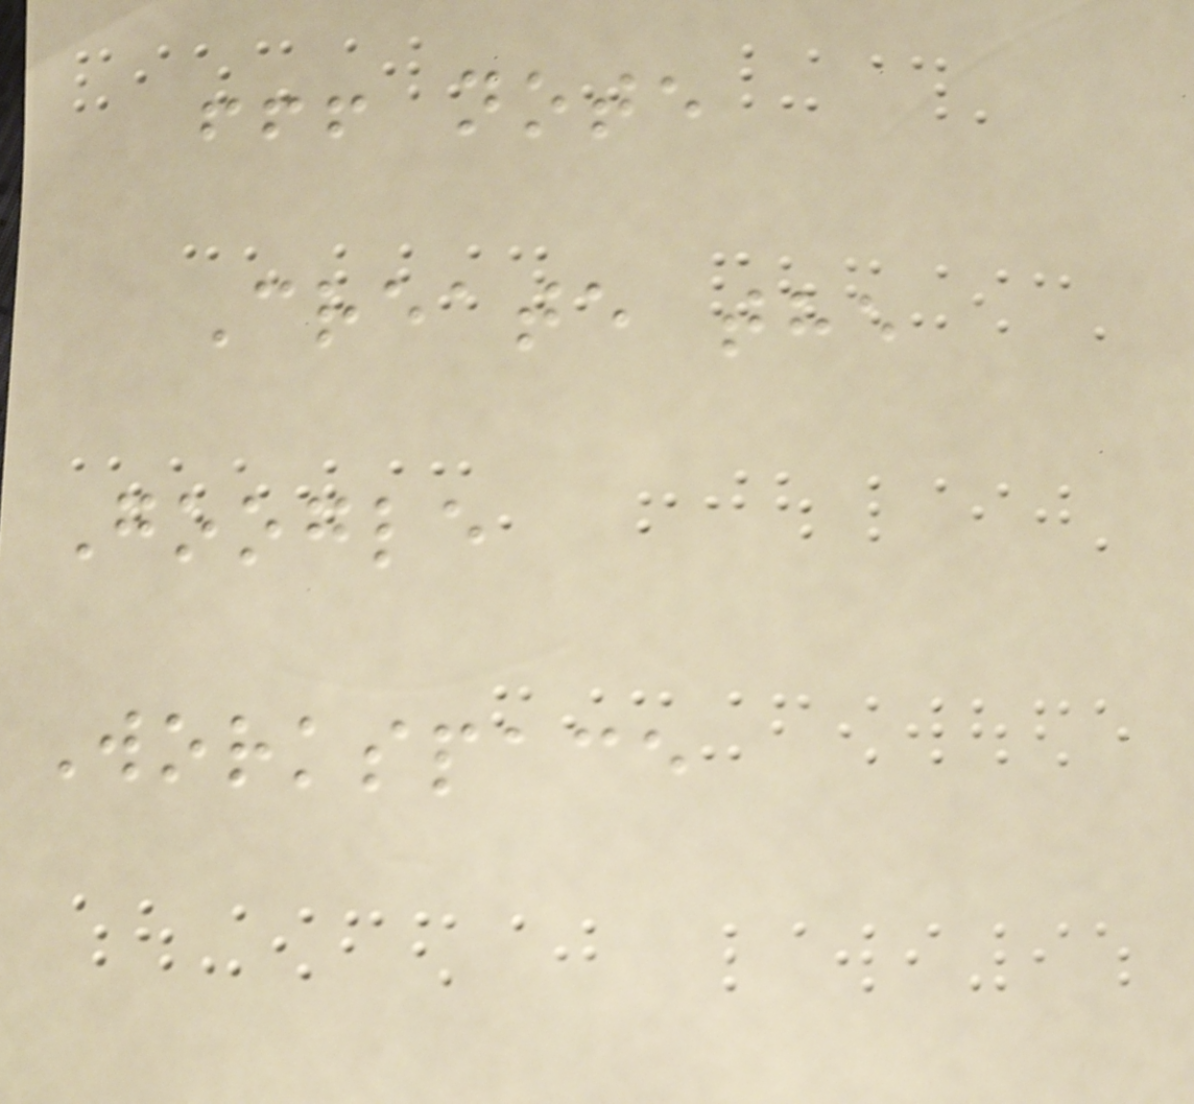!!! note
Create the
Google
Workspace
